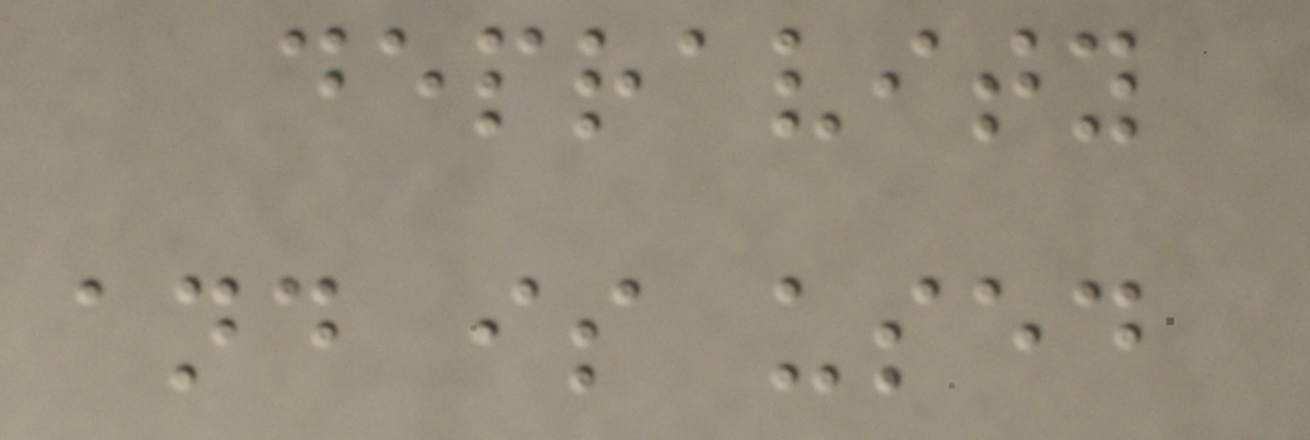depravity
and is used
